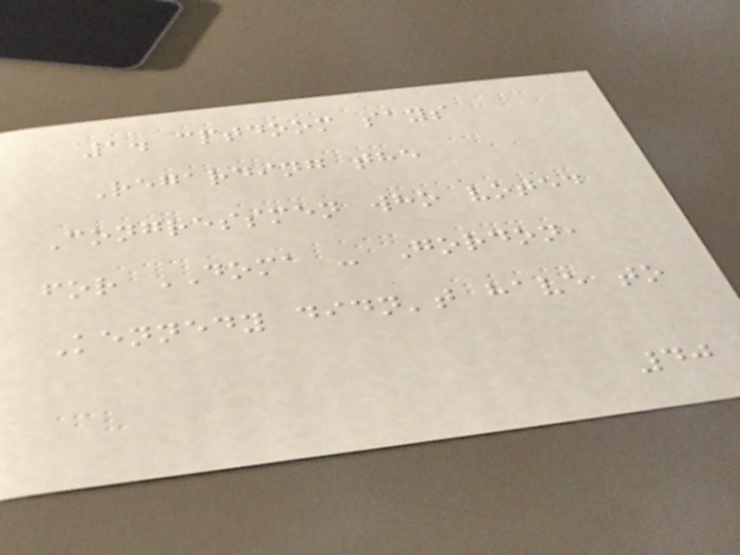1. cptdoom says
Regarding the
Congressmen who voted
for DOMA - Gordon,
Kennedy didn't have to
40
